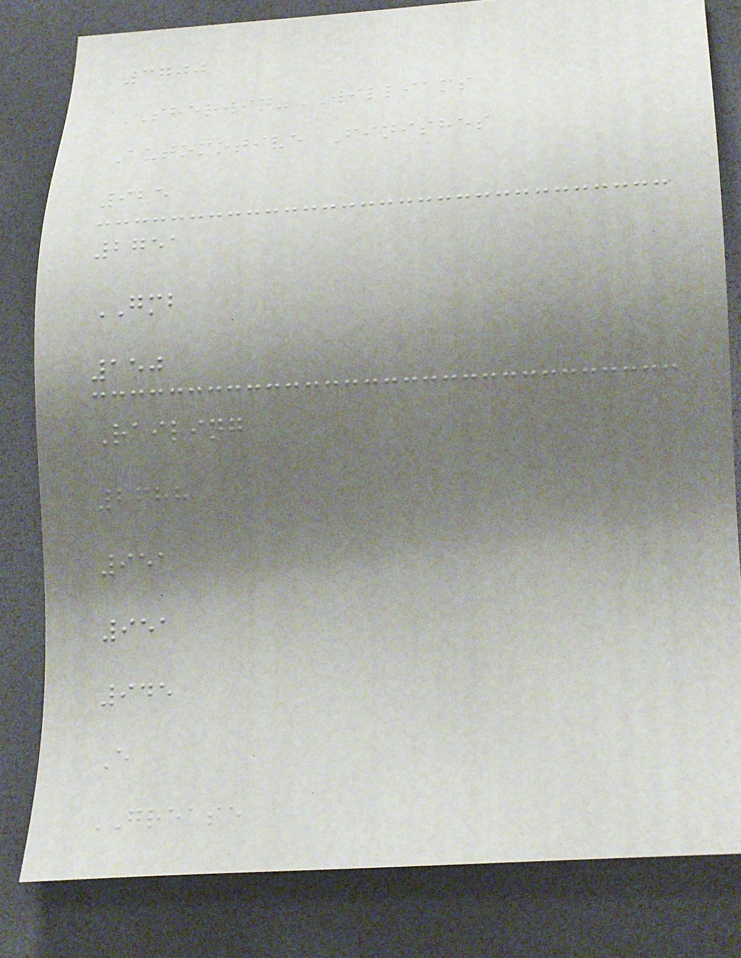3700
SHERWIN-WILLIAMS
Automotive Finishes
925
2751
GMB
150
Railing
2688
951
951
945
E
GREASE
